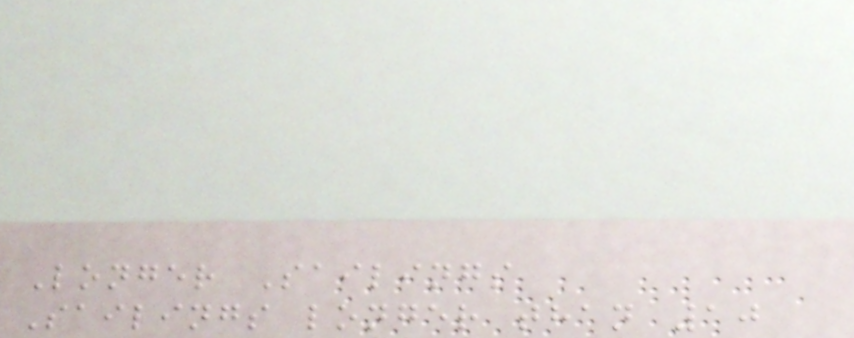Longer Sailings
Sailings longer than 10
